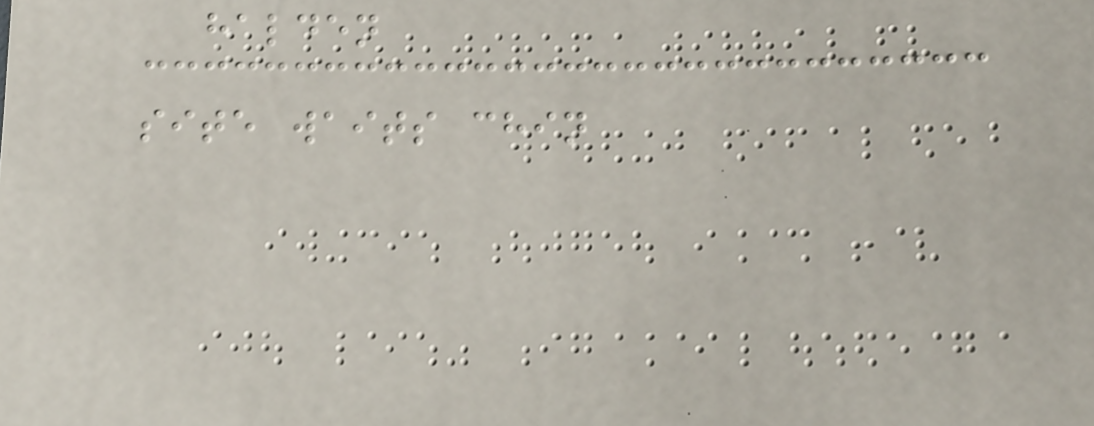halden
site waits chin
